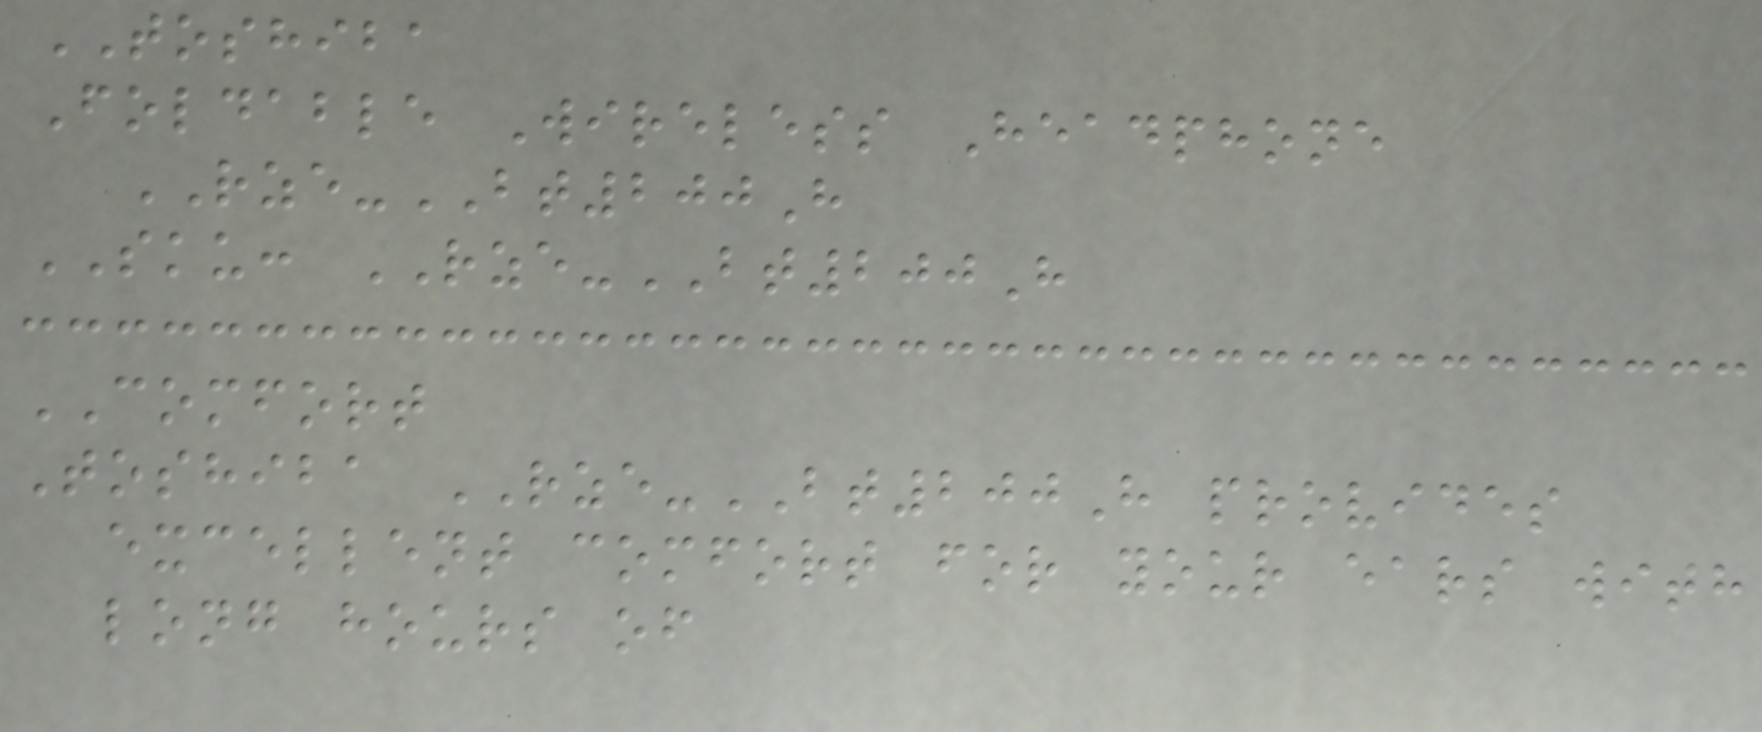TOSHIBA
Foldable Wireless Headphone
RZE-BT200H
SKU: RZE-BT200H
COMFORT
Toshiba RZE-BT200H provides
excellent comfort for your ears with
long hours of
